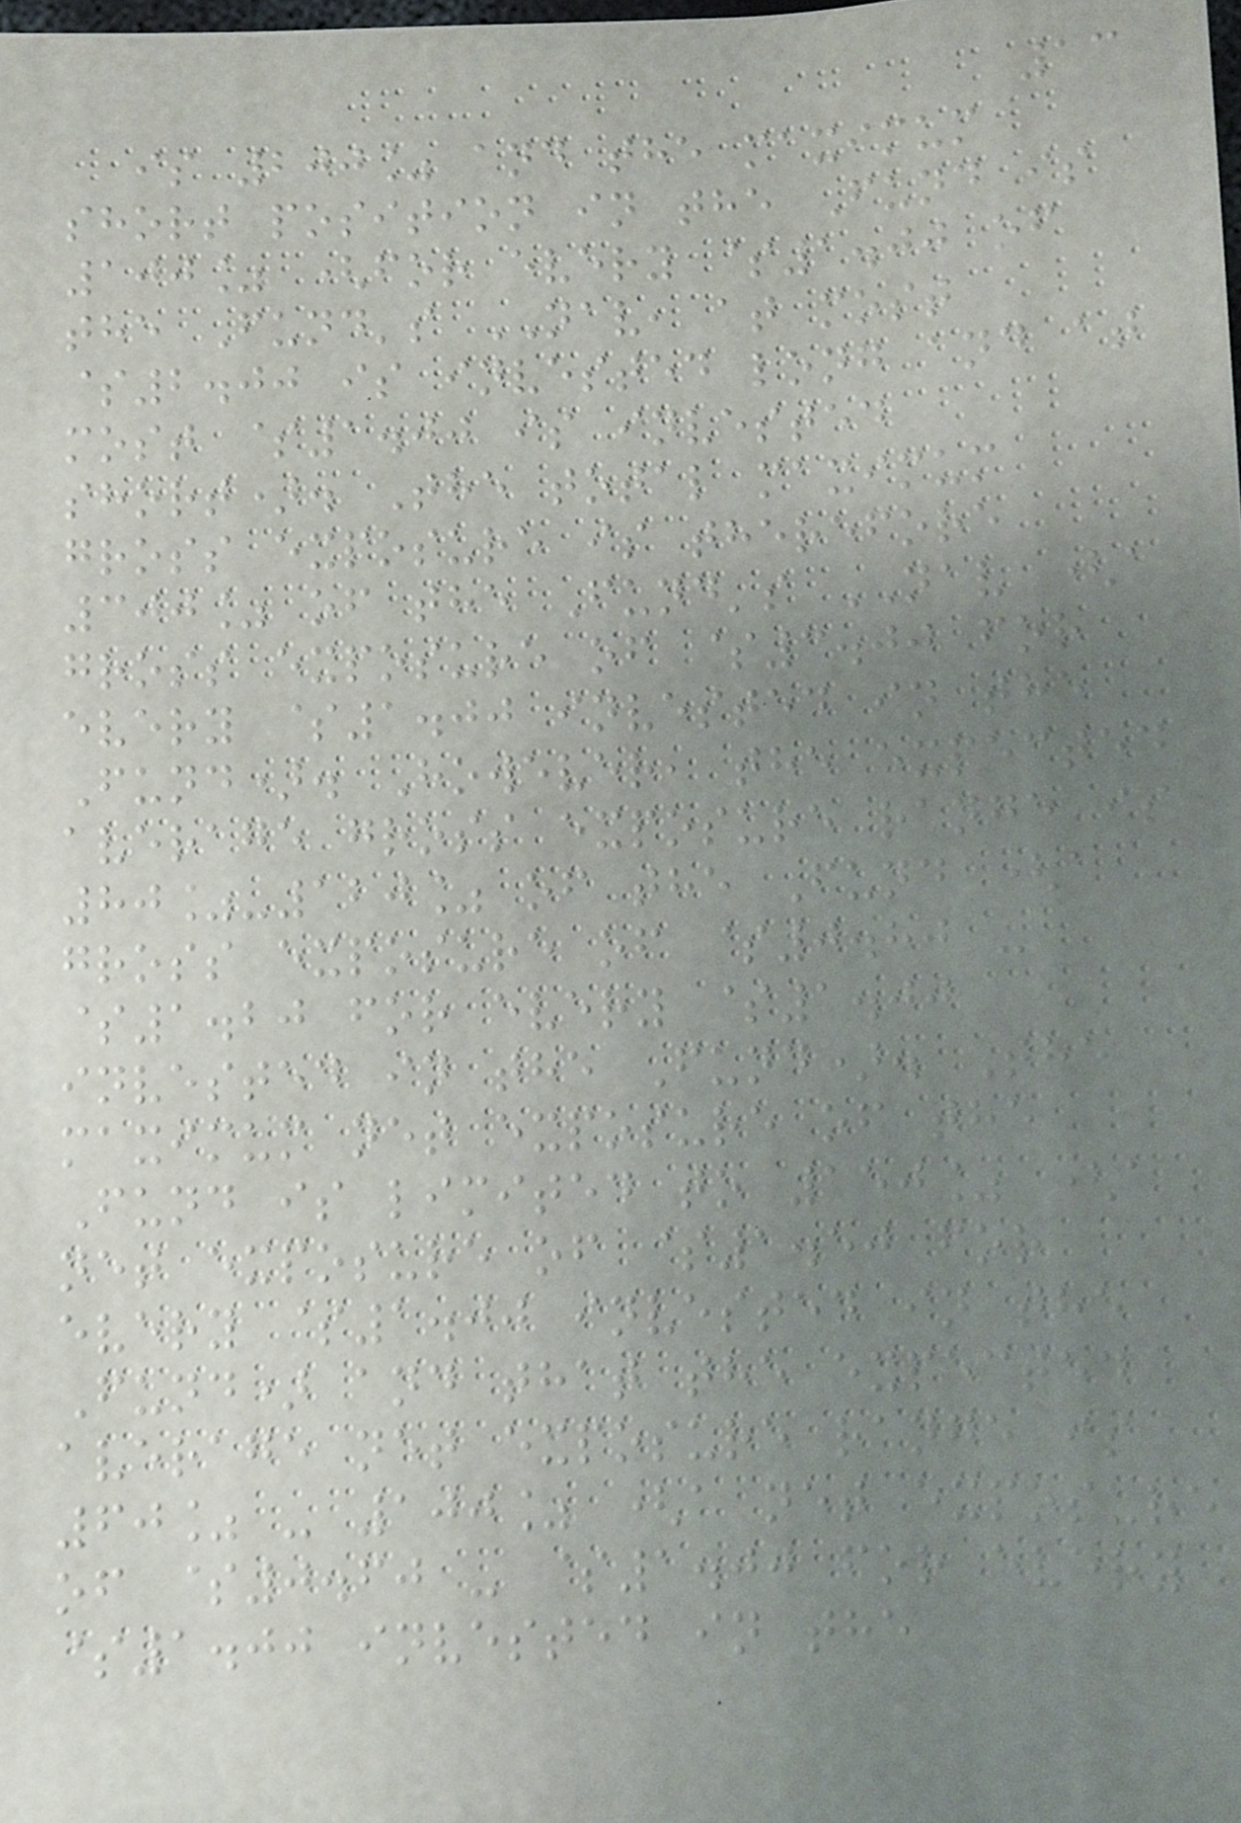13
is 200% and the maximum
short position in the Fund is
100% (for every $1.00 of
the Fund's NAV, at most
$2.00 is invested long and at
most $1.00 is invested
short). The total maximum
gross exposure is therefore
300% of the Fund's NAV (a
gross exposure of $3.00 for
every $1.00 invested in the
Fund). However, the expected
average gross exposure range is
80%-120% of the Fund (a
gross exposure of $0.80 -
$1.20 for every $1.00
invested in the Fund). The
maximum net exposure of the
Fund is limited to 150% (a
net exposure of $1.50 for
every $1.00 invested in the
Fund) and that the expected
average net exposure range is
60% - 100% (a net exposure
of $0.60 - $1.00 for every
$1.00 invested in the
